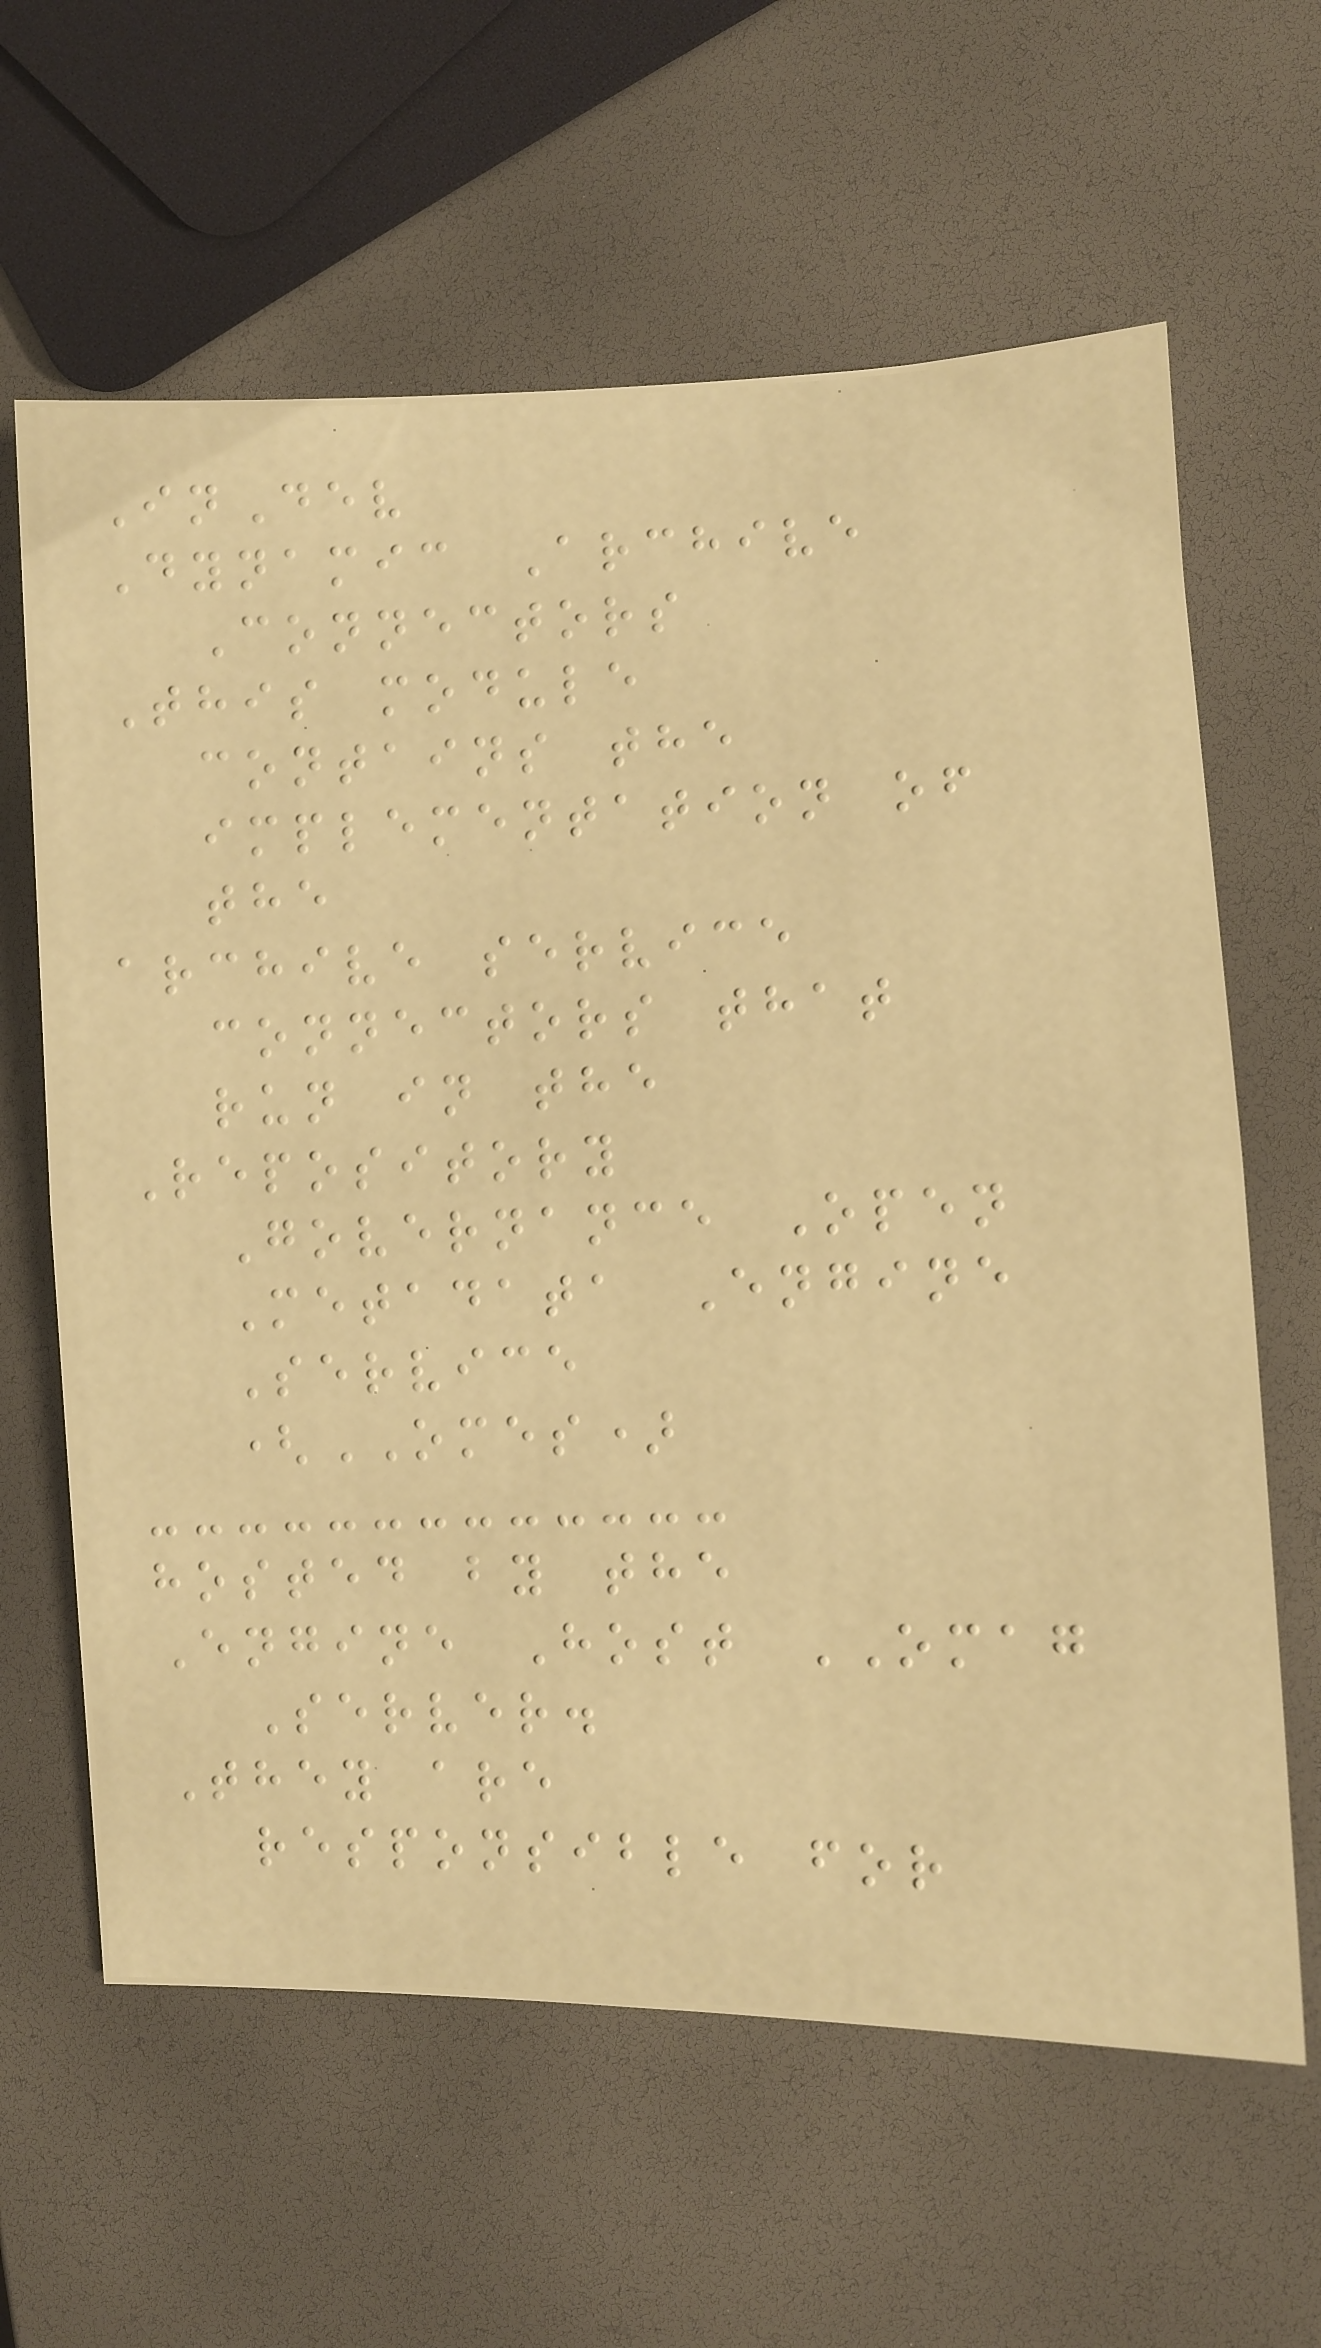InDev
Dynamic Archive
Connectors
This module
contains the
implementation of
the
archive service
connectors that
run in the
Repository
Governance Open
Metadata Engine
Service
(OMES)
hosted by the
Engine Host OMAG
Server.
They are
responsible for
